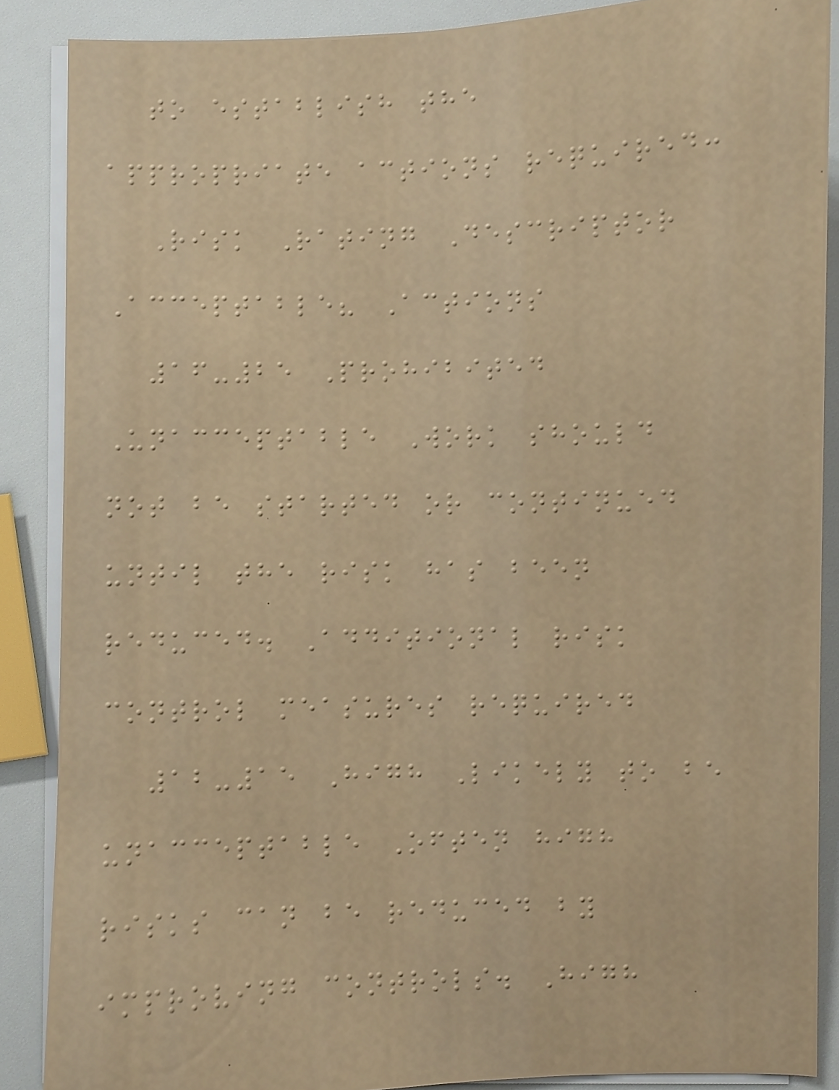to establish the
appropriate actions required:
Risk Rating Descriptor
Acceptable? Actions
16-25 Prohibited
Unacceptable Work should
not be started or continued
until the risk has been
reduced. Additional risk
control measures required
12-15 High Likely to be
unacceptable Often high
risks can be reduced by
improving controls. High
